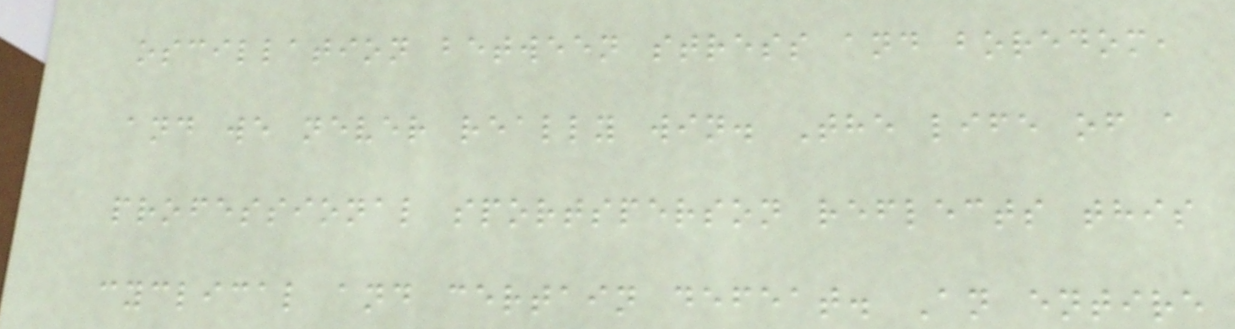oscillation between stress and boredom,
and we never really win. The life of a
professional sportsperson reflects this
cyclical and certain defeat. An entire
